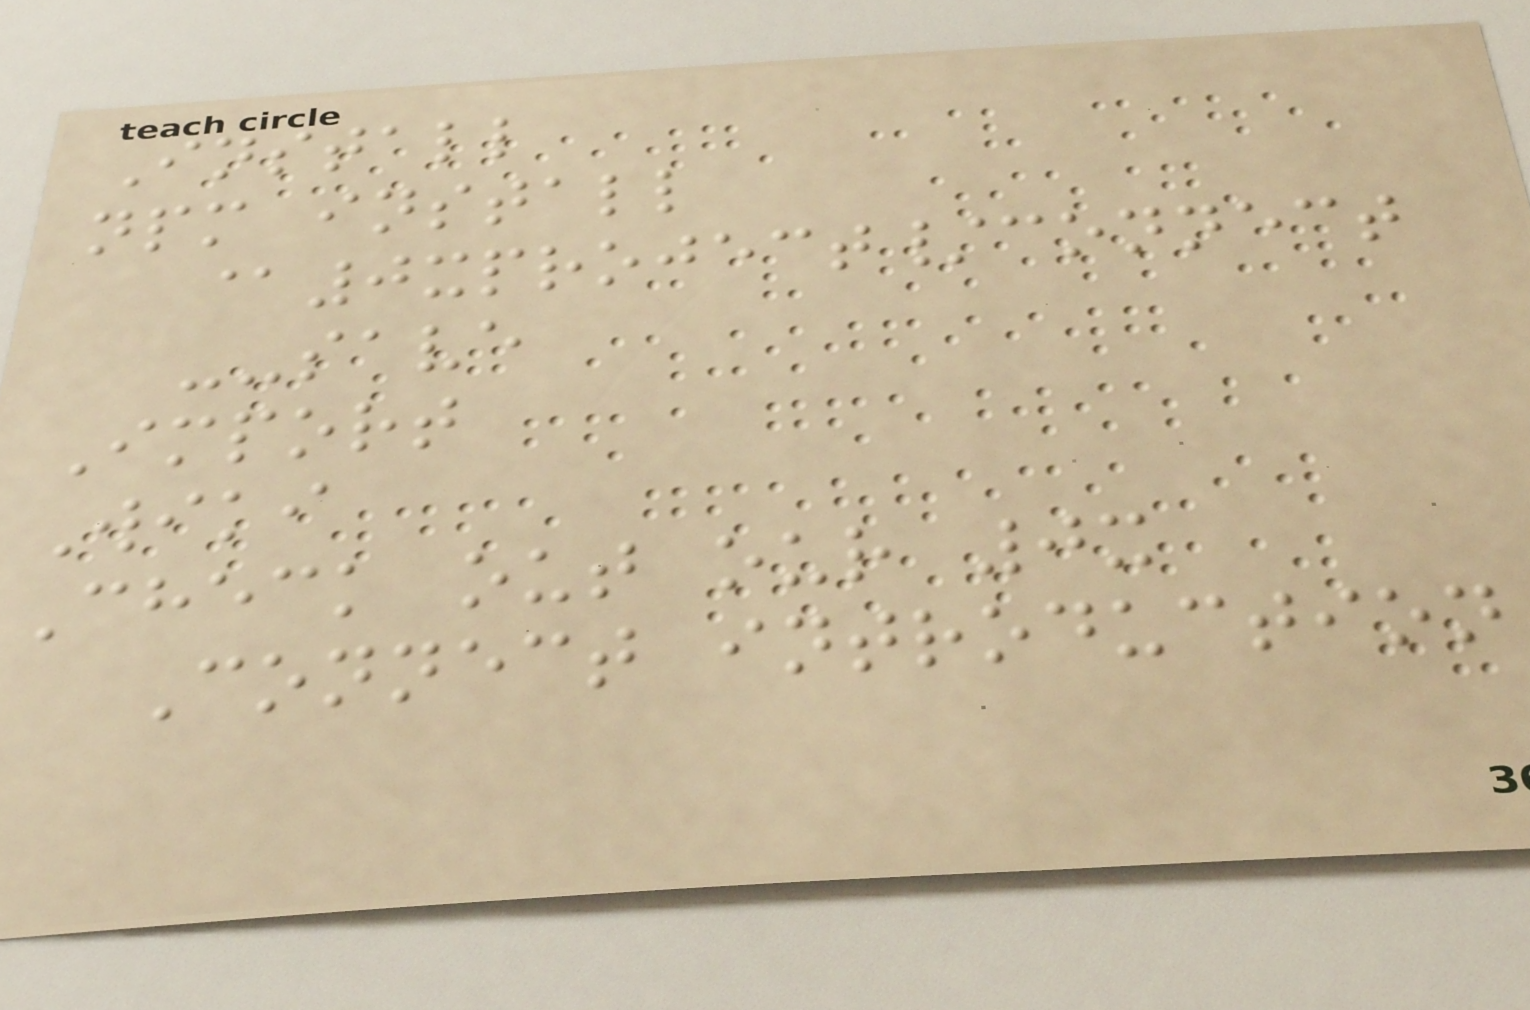Install
npm install
@0xproject/connect
--save
Import
Wiki
Check out our 0x
Connect introduction
